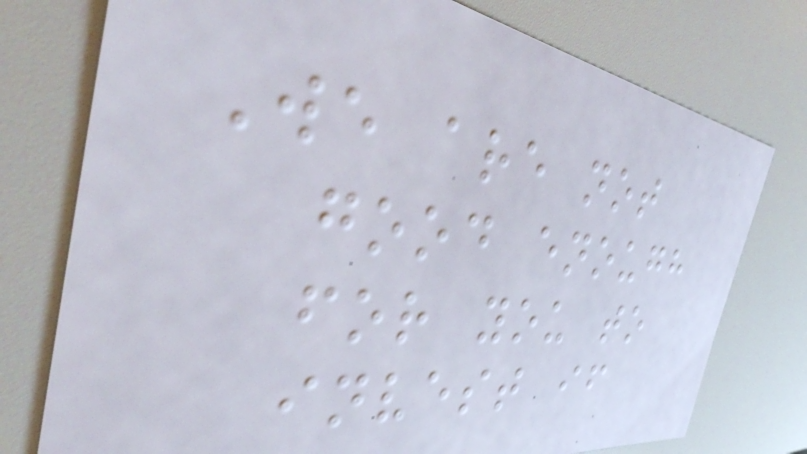We are not
good enough
for you to
invest if
